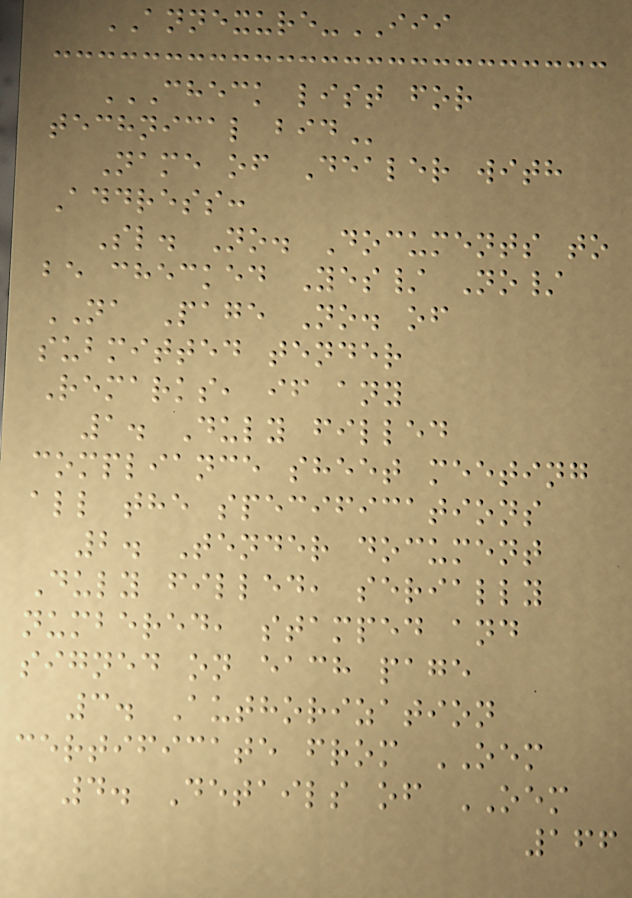ANNEXURE-III
CHECK LIST FOR
TECHNICAL BID
Name of Dealer with
Address:
Sl. No. Documents to
be checked Yes/ No/
NA Page No. of
submitted tender
Remarks, if any
1. Duly filled
compliance sheet meeting
all the specifications
2. Tender document
Duly filled, serially
numbered, stamped and
signed on each page
3. Authorization
certificate from OEM
4. Details of OEM
166
